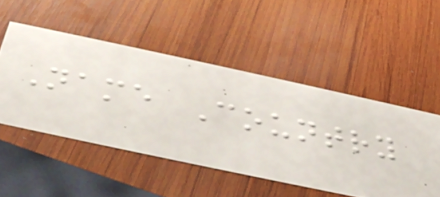Name Country
